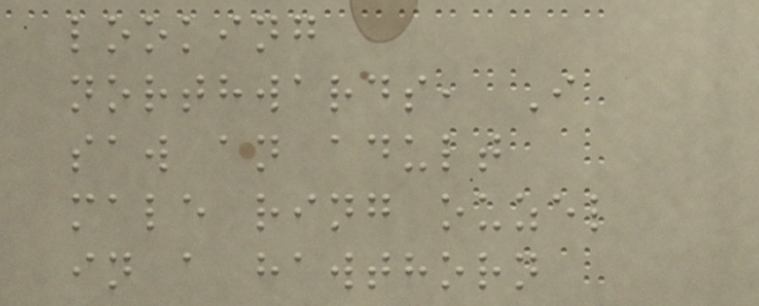looking
northwards, I
saw an adult
male ring ouzel
in a hawthorn
